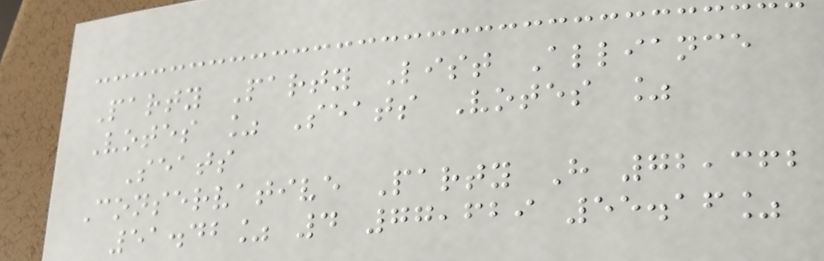Party Party List Alliance
Votes % Seats Votes %
Seats
Conservative Party H 72,362
51.42% 4 77,629 55.16%
